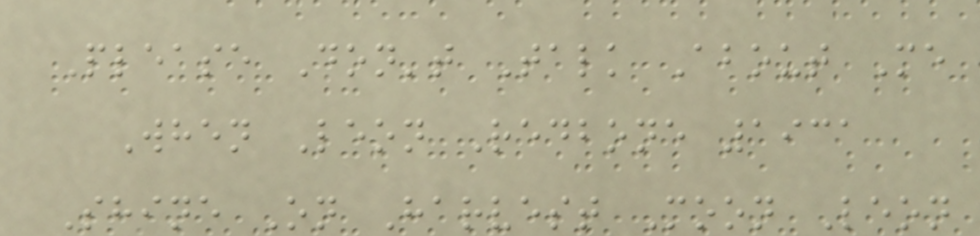Please Don't Talk About Me
When Leon Redbone 1931
Shine On Harvest Moon Leon
